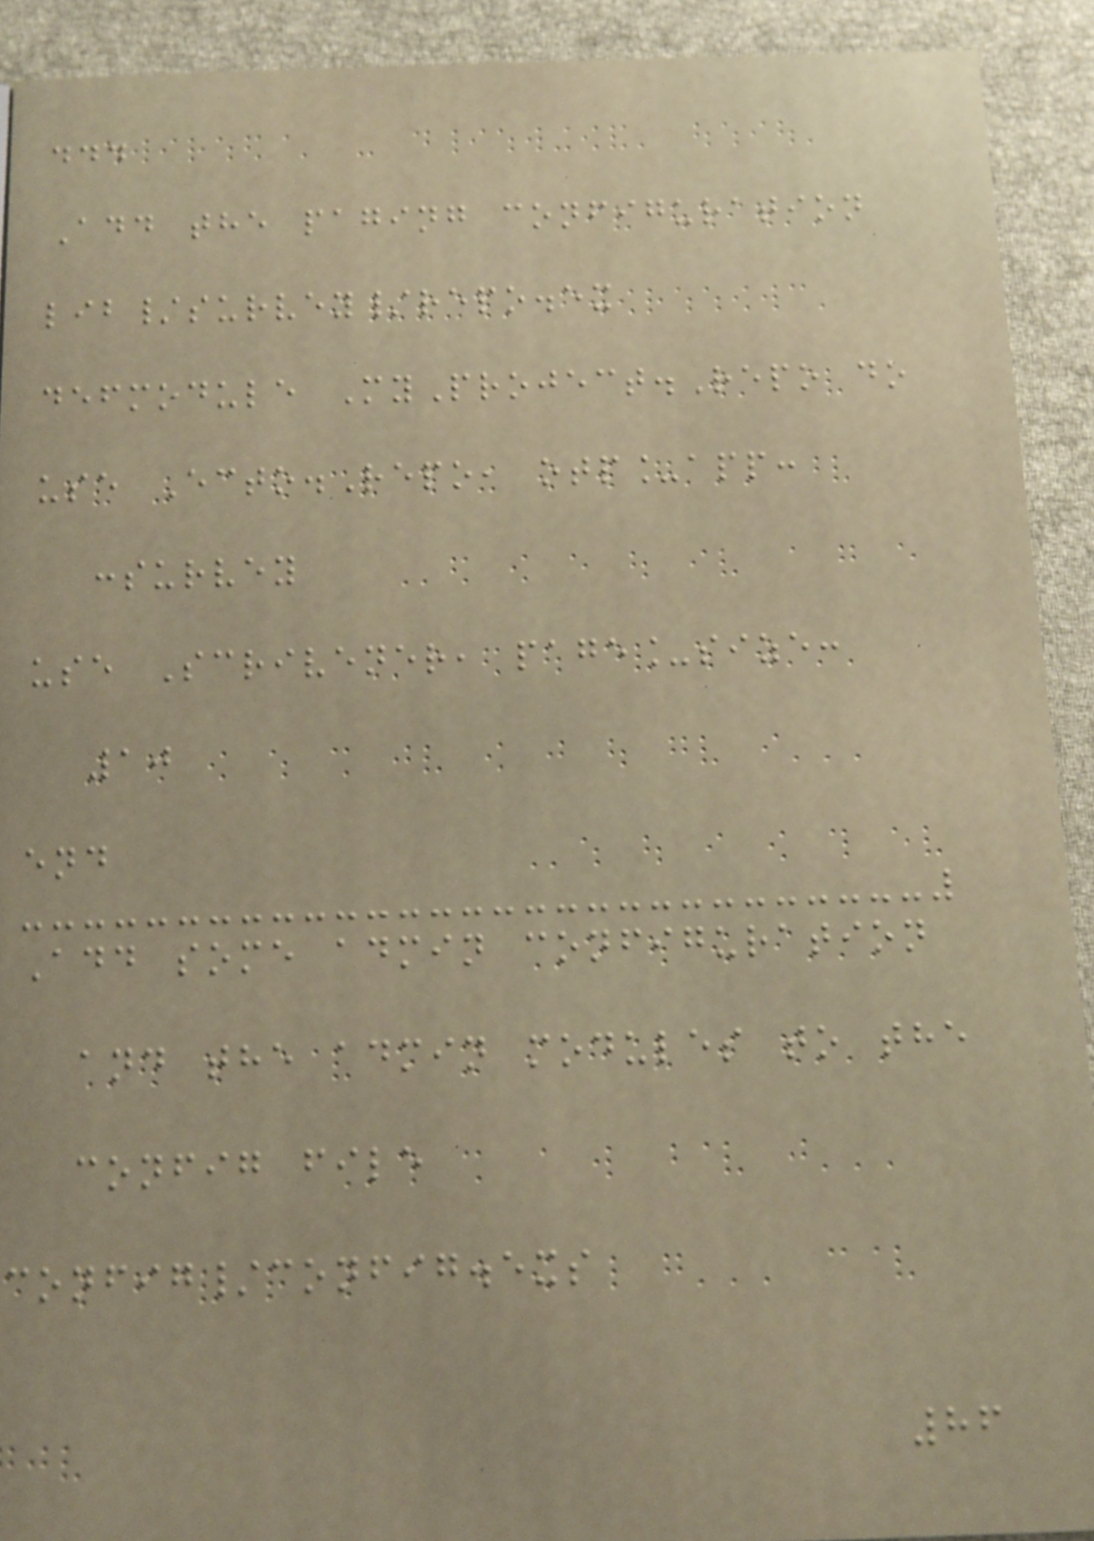...
Add the paging configuration
lib/survey/repo.ex
defmodule MyProject.Repo do
use Ecto.Repo, otp_app:
:survey
use Scrivener, page_size:
10
end
Add some admin configuration
and the admin modules to the
config file
config/config.exs
86
